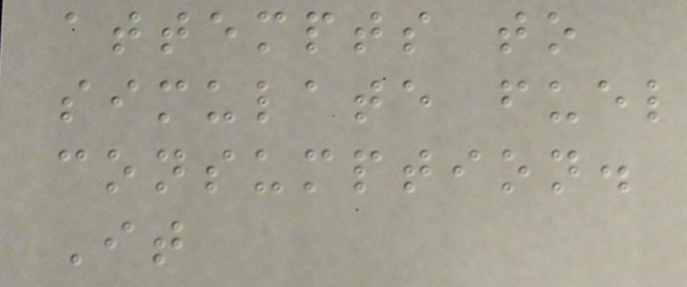attempts to
simulate fuel
consumption.
It
